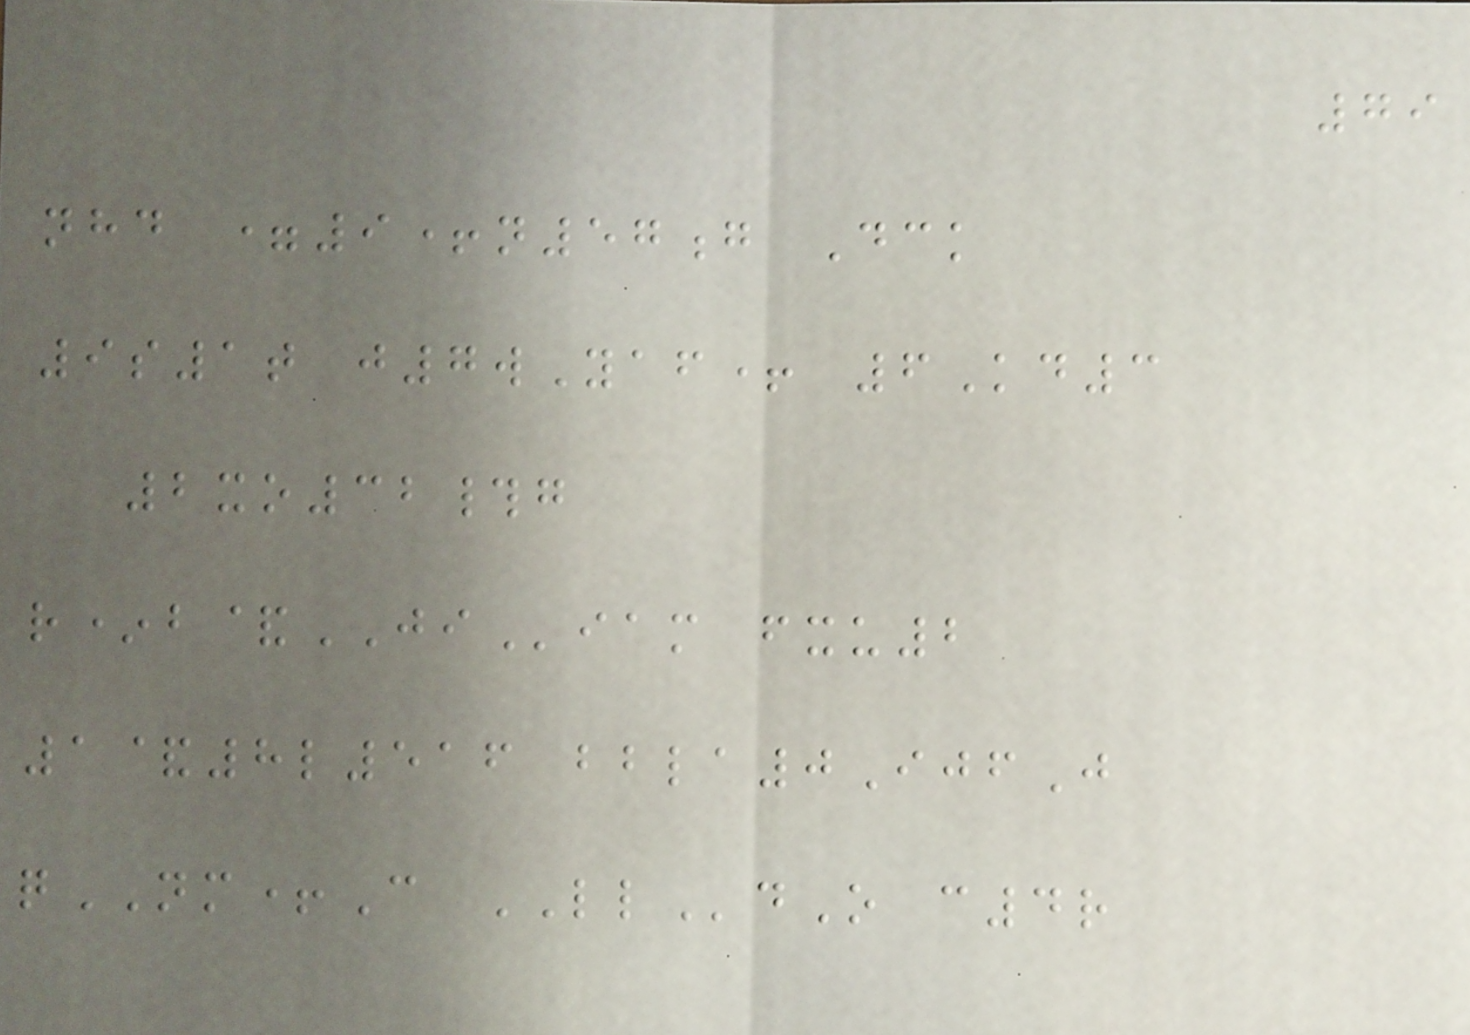79
nhd =9+n57g Dck
9s1t j7wYaf+ 6Kd3
2xo32#g
r*b&JIiam fxu2
1&8l516 bbla0IjfJ
qNM+C LLdO c4r
